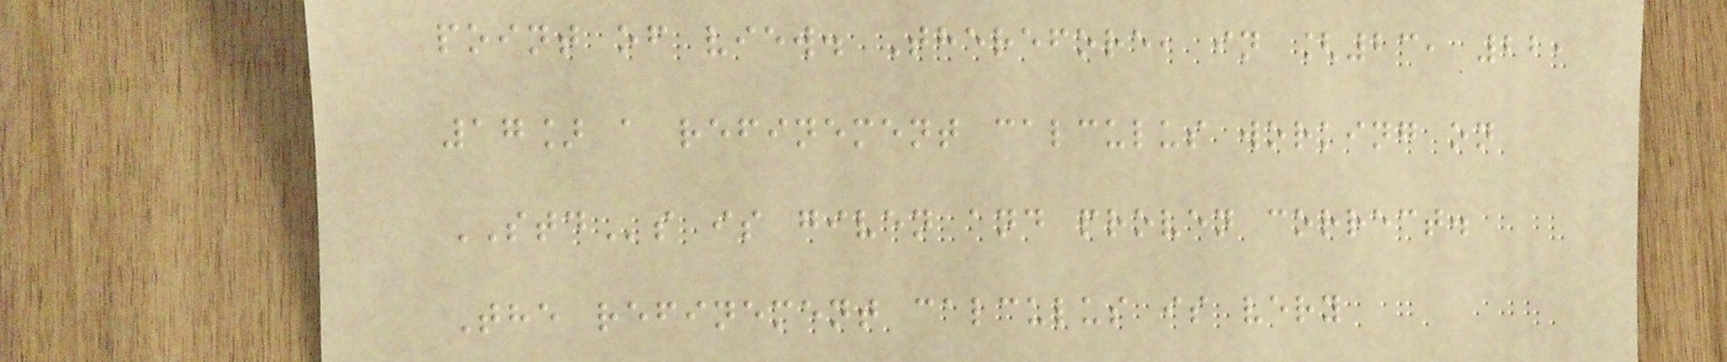point of view. Therefore, in [23, 22,
17] a refinement calculus working on
STDs is given and proven correct.
The refinement calculus is very
